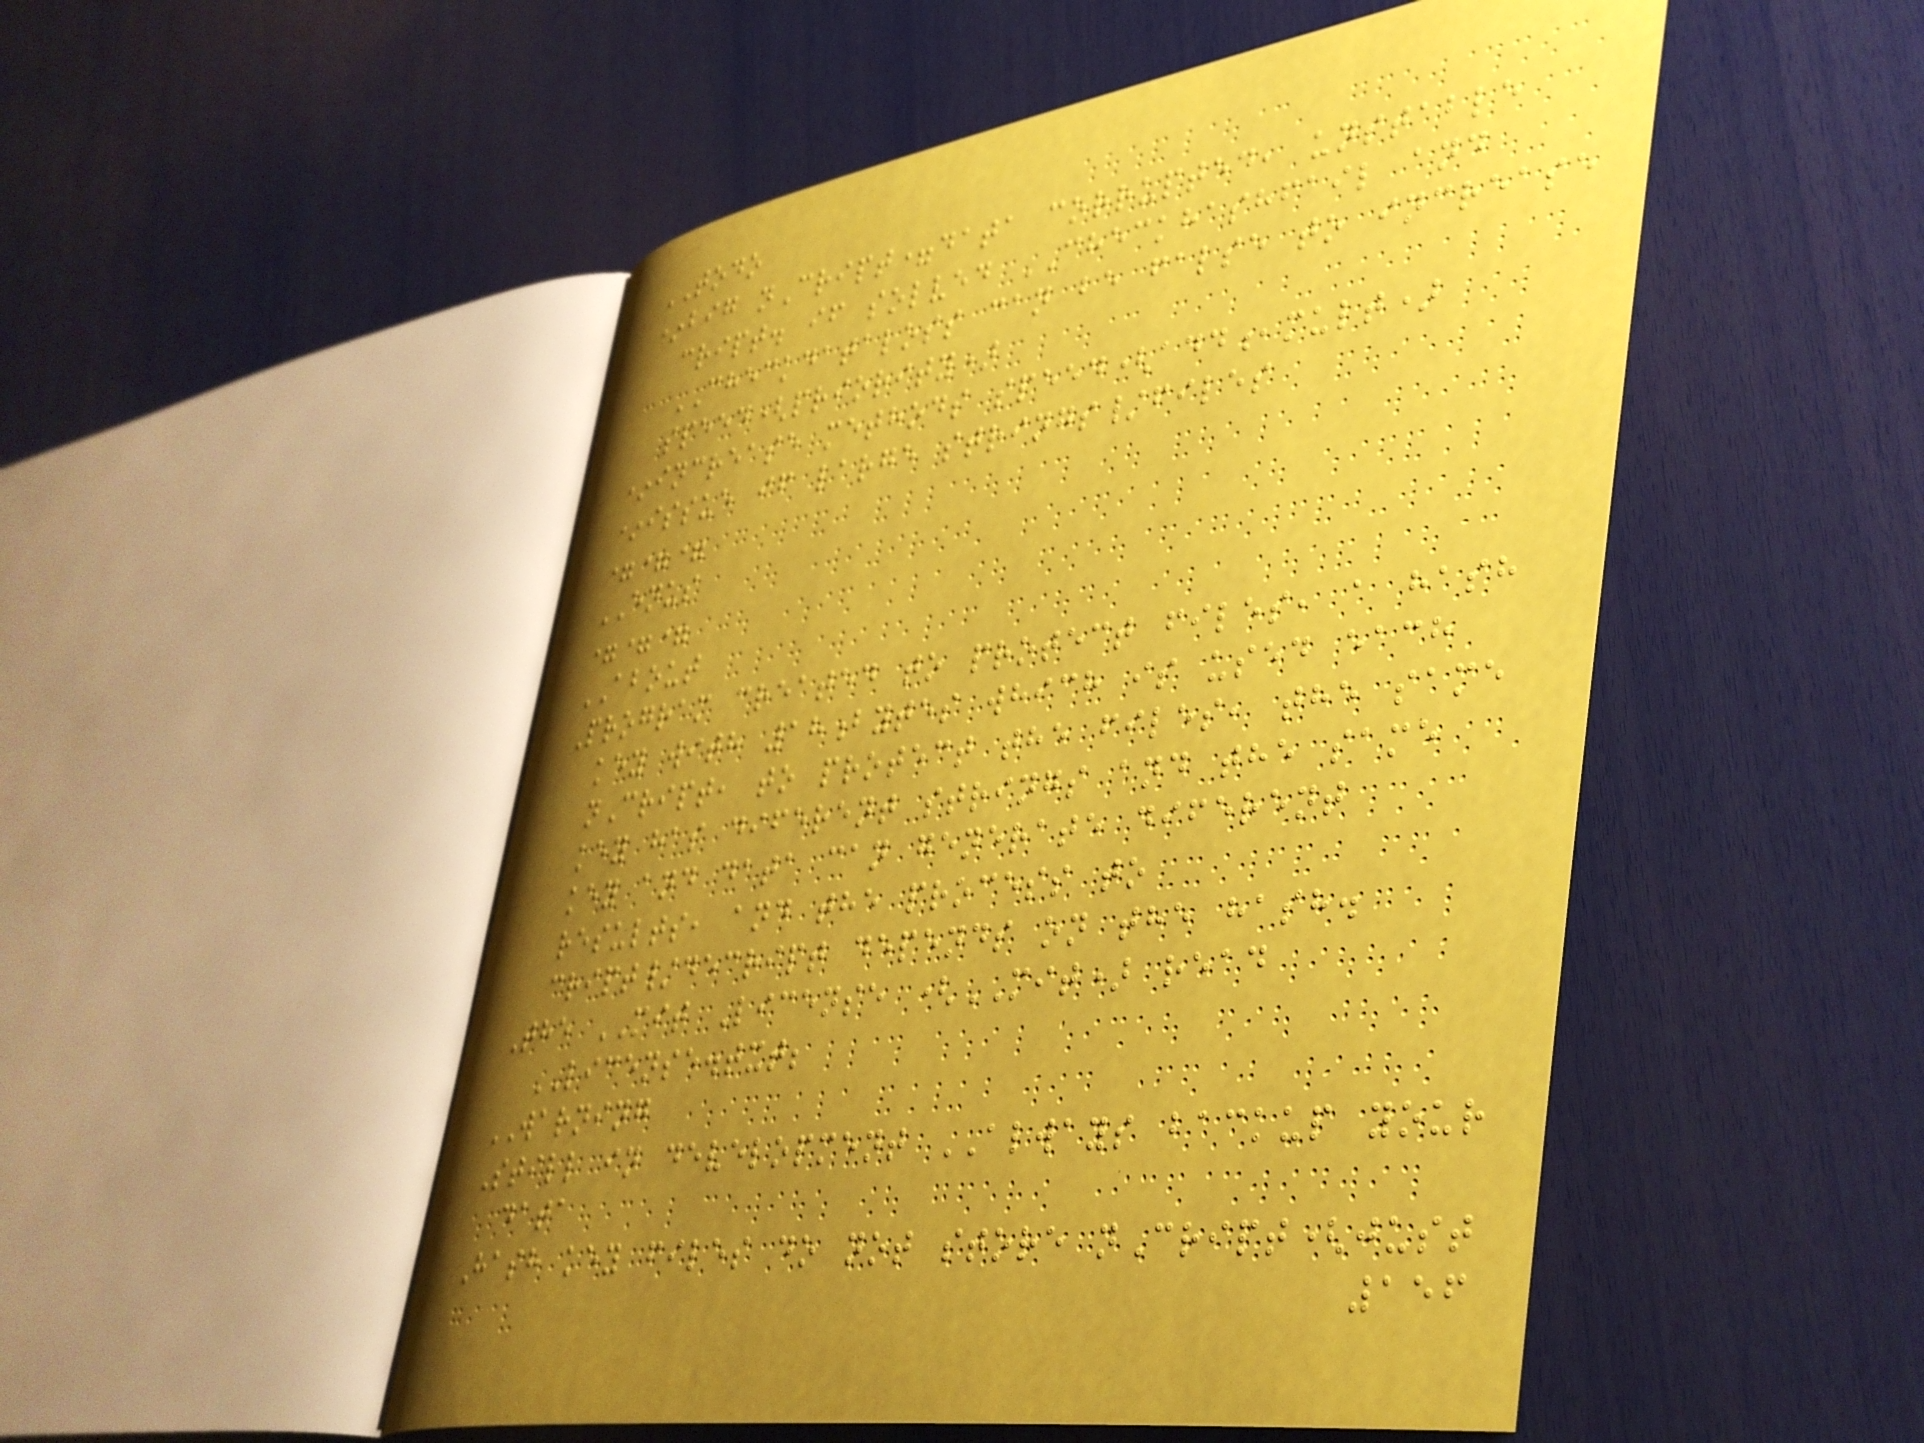TODO
*big nCript=data corrupted, unstable
cript. if solved CHECKHASHFAIL and
CHECKDATALOSS can be false to increase
speed(priority)
*increase methods speed(add,mult)
*issue if large strings/files
===
ENUS
===
ABOUT
Program created to protect files, a hash
key with 18bytes which is used each
nCript, to protect the files, the same
key has diferent strings and the same
key and data can generate diferent
results, and the process to
cript/decript depends on the hash.
The MIT License (MIT) read
LICENSE.txt;
WARNING
Still in development ALWAYS backup your
data
Hash key files do not store nCript(just
156
